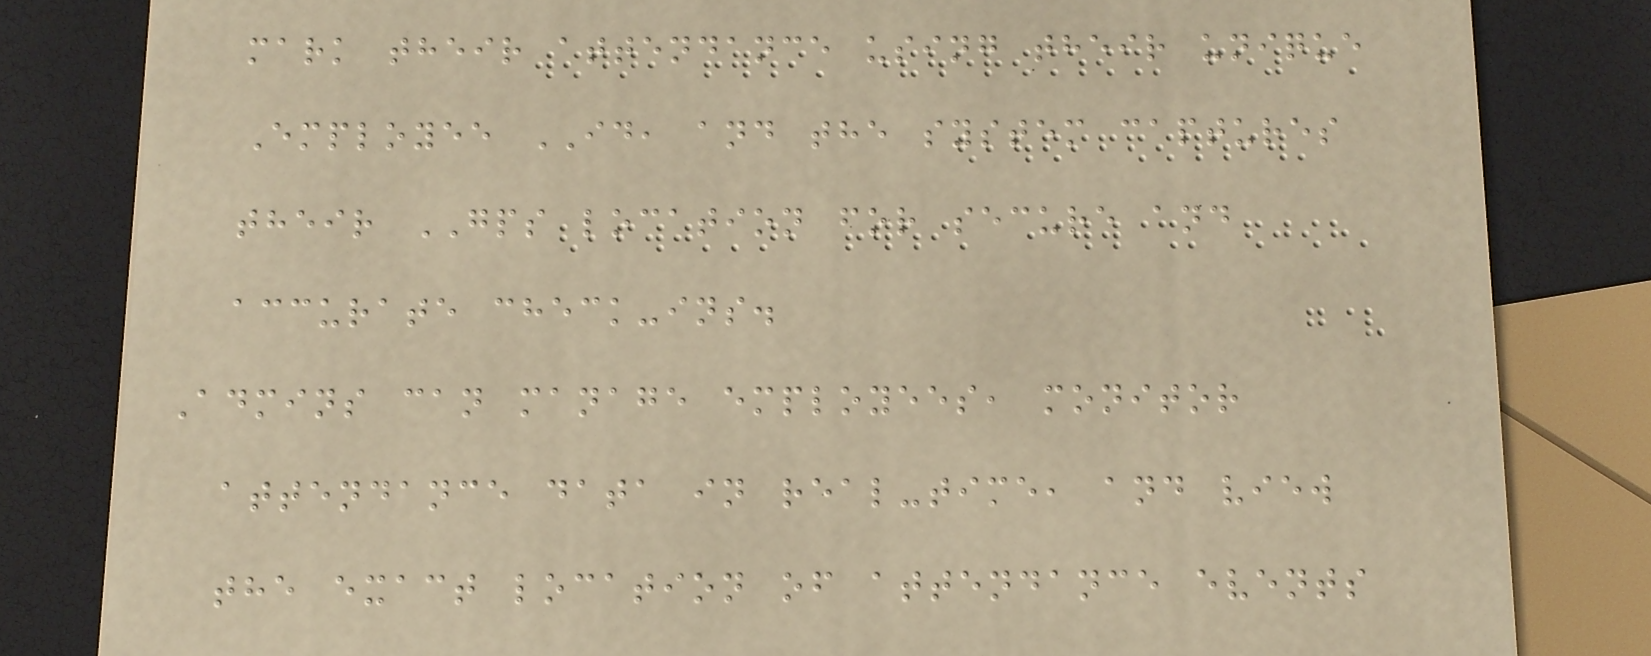mark their attendance using their unique
Employee ID, and the system captures
their GPS location for secure and
accurate check-ins.
Admins can manage employees, monitor
attendance data in real-time, and view
the exact location of attendance events
